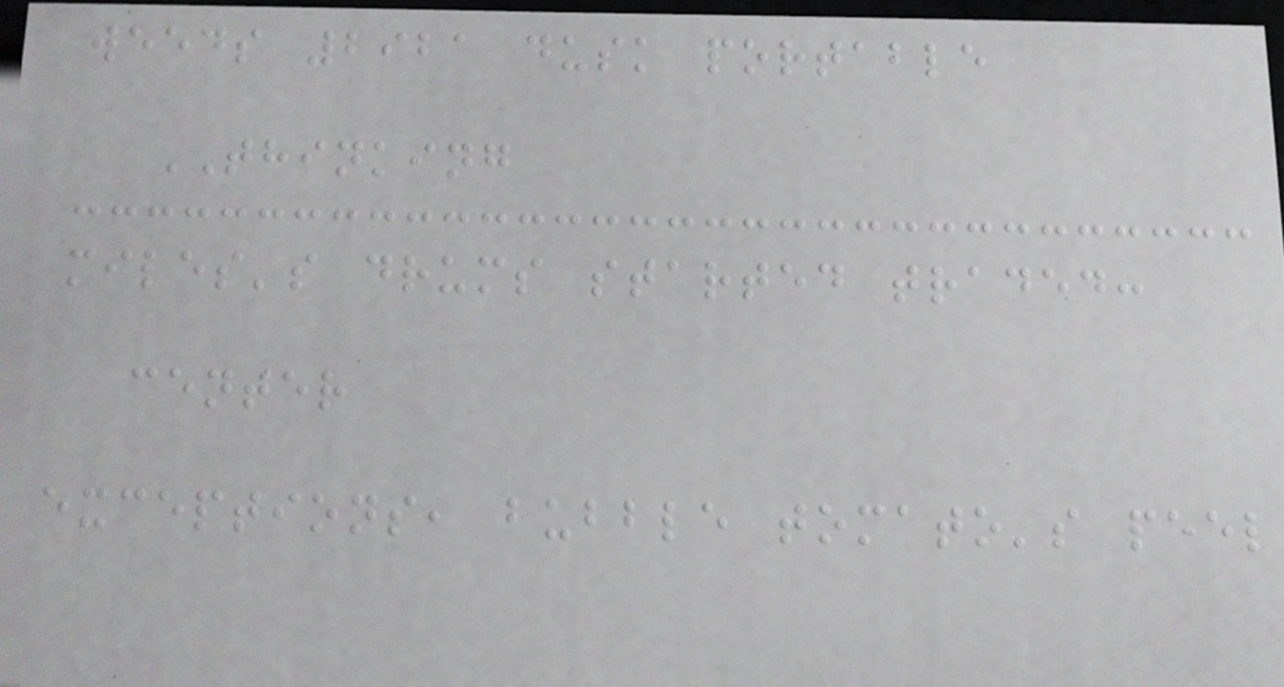weeds 2921 dusk portable
THINKING
miles's drums started traded:
center
exceptions, bubble tomato's peel
